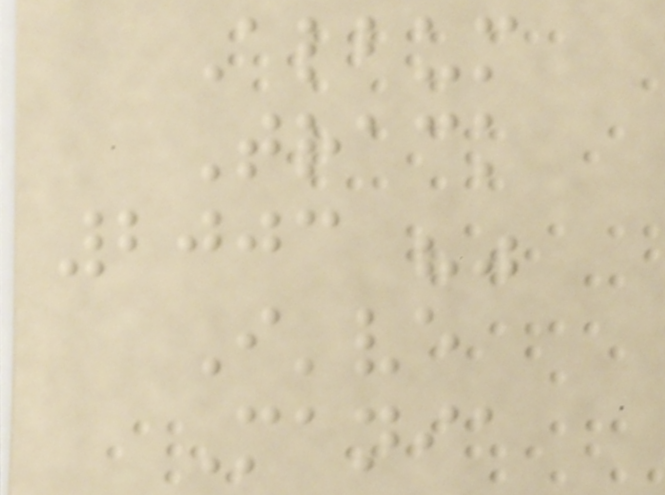Album
Track
2003 ""
I've
Mania
